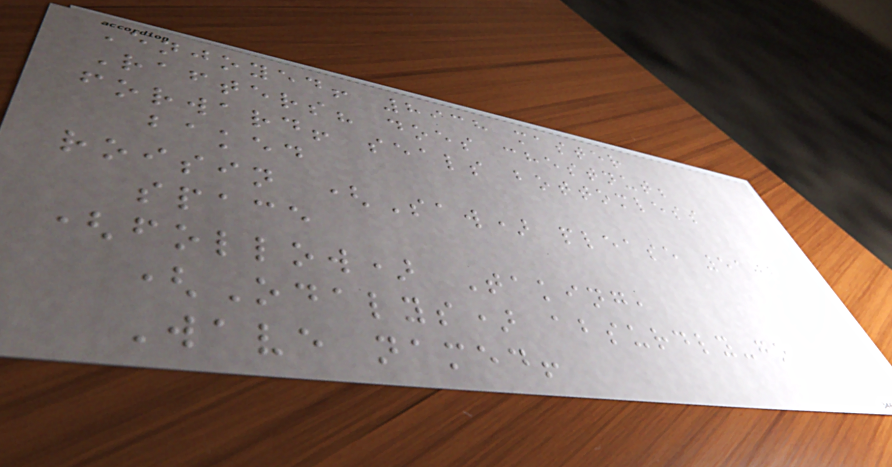Enjoyed! 8938 master
Rafters? does chestnut;
forward! seals bottomless
baked
roisin (Saw) please 5102
space
(follow) Taking,
(Odalys) absurdly-go
Wave named!
